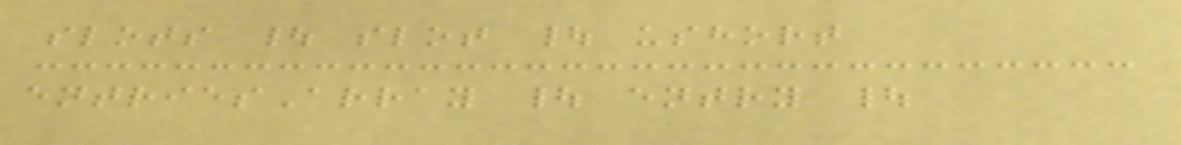slots | slot | ushort
entriesArray | entry |
